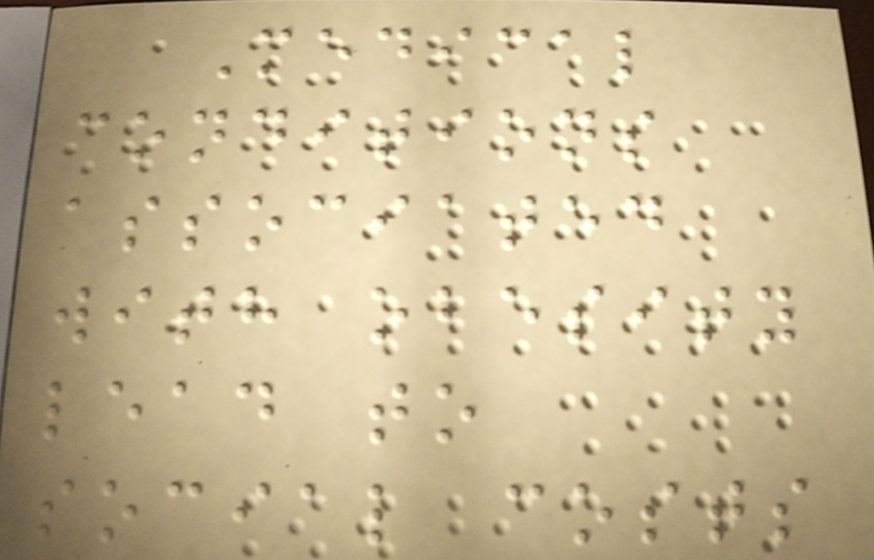Medical
conditions
associated
with obesity
lead to
social costs
